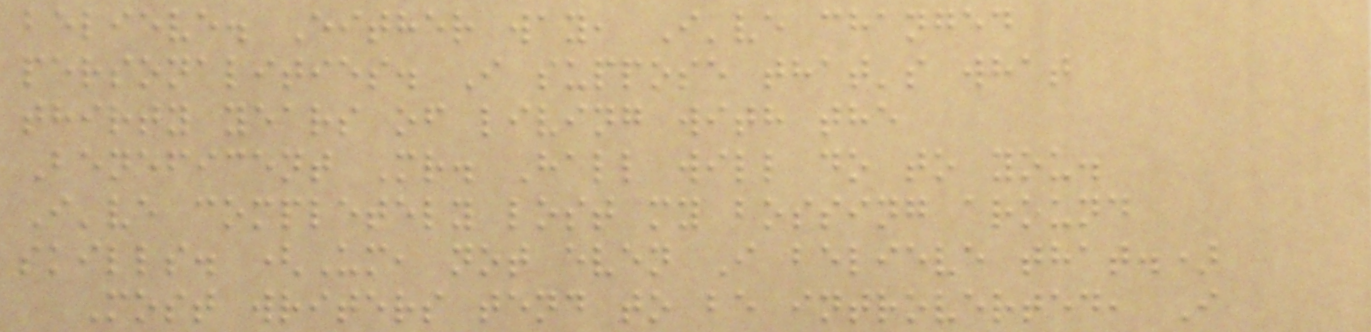believe. Either way, I've changed
personalities. I suppose that's what
thirty years of living with the
Beneficent Mr. Hall will do to you.
I've completely lost my bossing around
skills. (Um, not even I believe that.)
Most writers tend to be introverted, I
